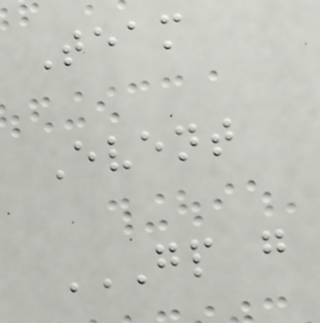Team
Event
GP G
